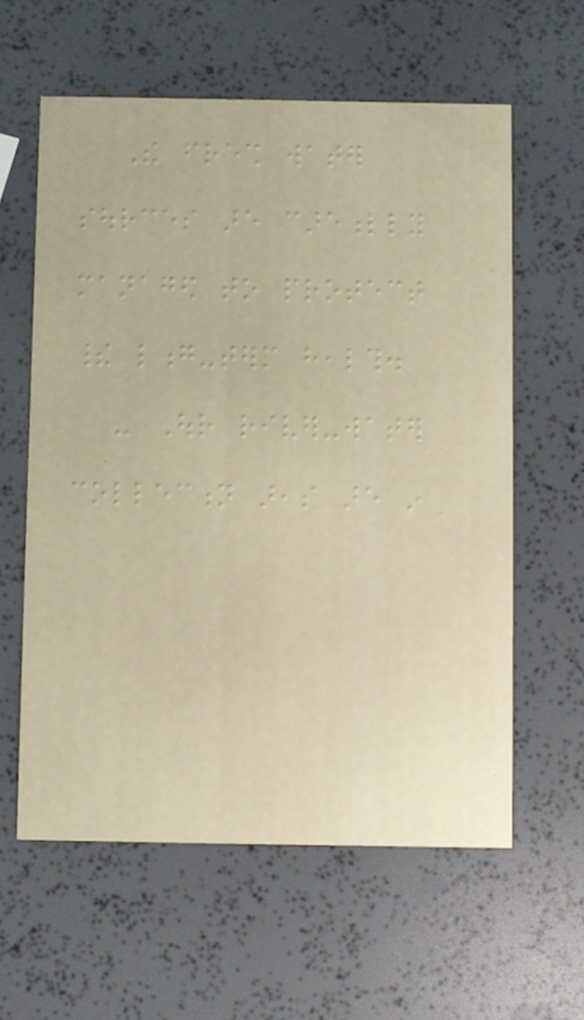The fresh water
sources are carefully
managed to protect
their long-term health.
- Our river-water
collection areas are in
